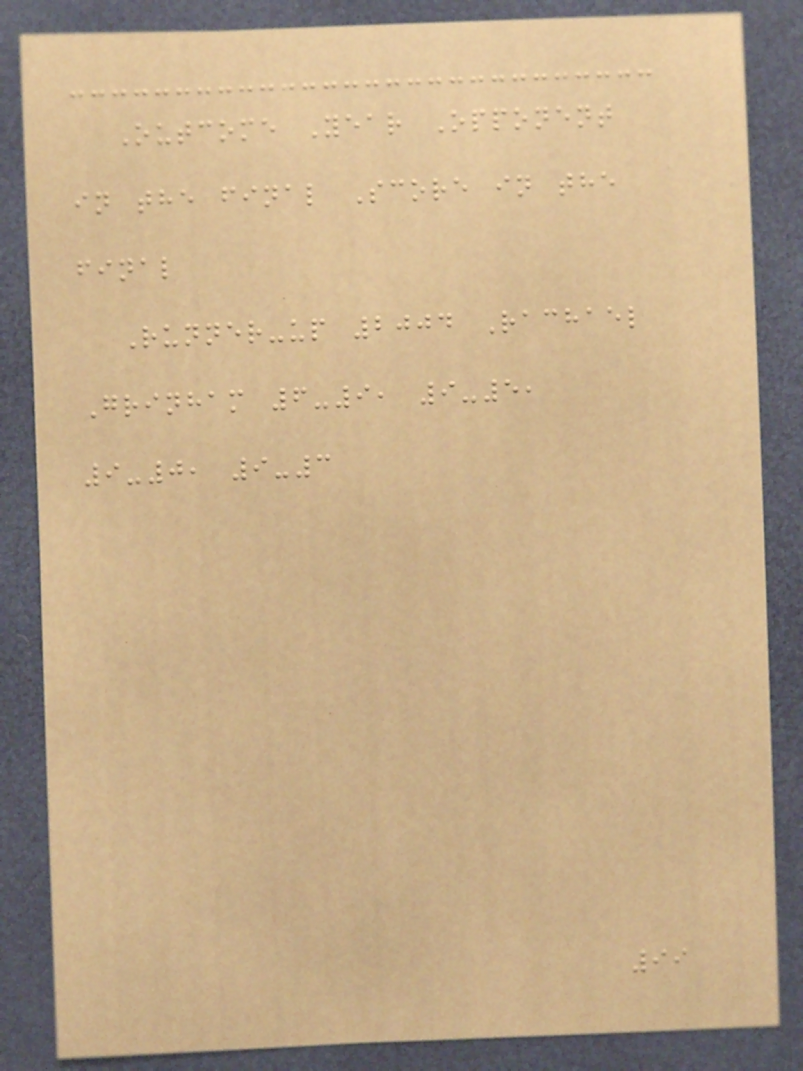Outcome Year Opponent
in the final Score in the
final
Runner-up 2004 Rachael
Grinham 6-9, 9-5,
9-0, 9-3
99
